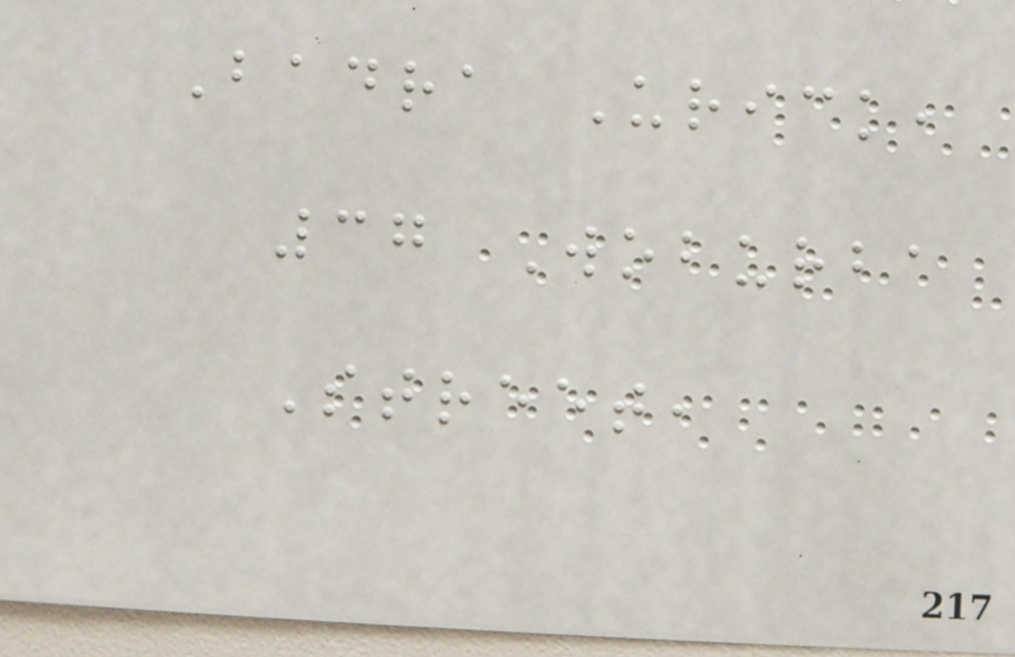Badra Urick,
37 Woburba
Street,
